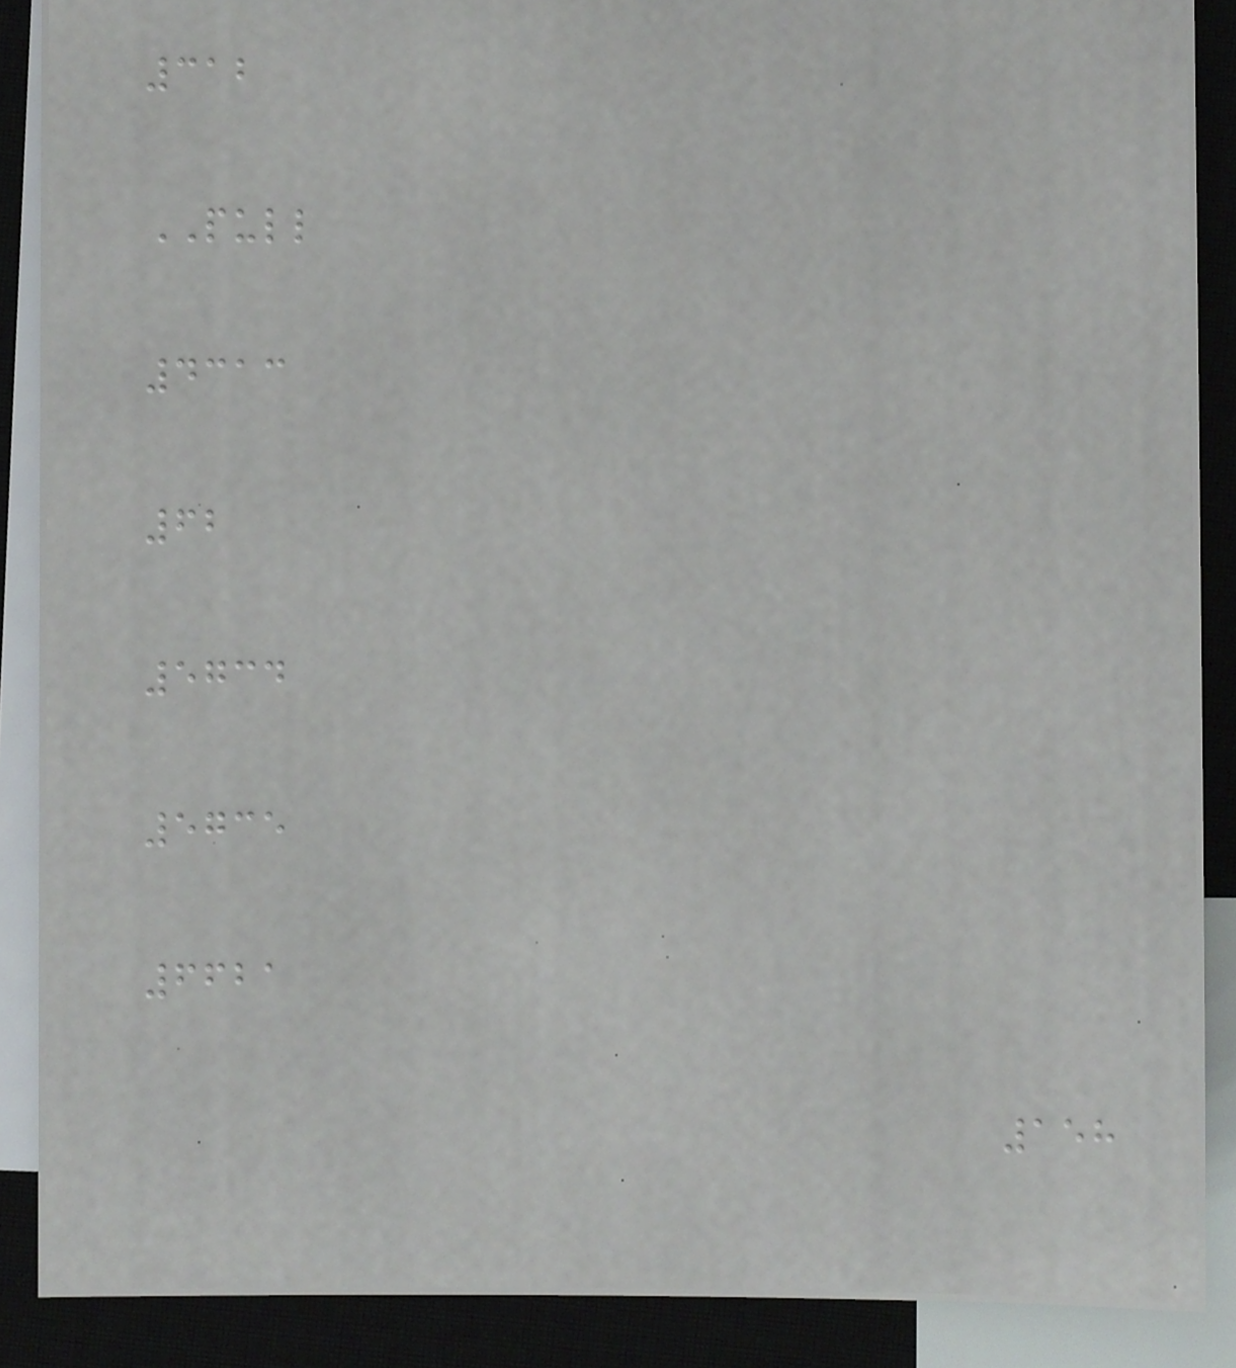312
PULL
4313
62
5734
5735
6621
158
